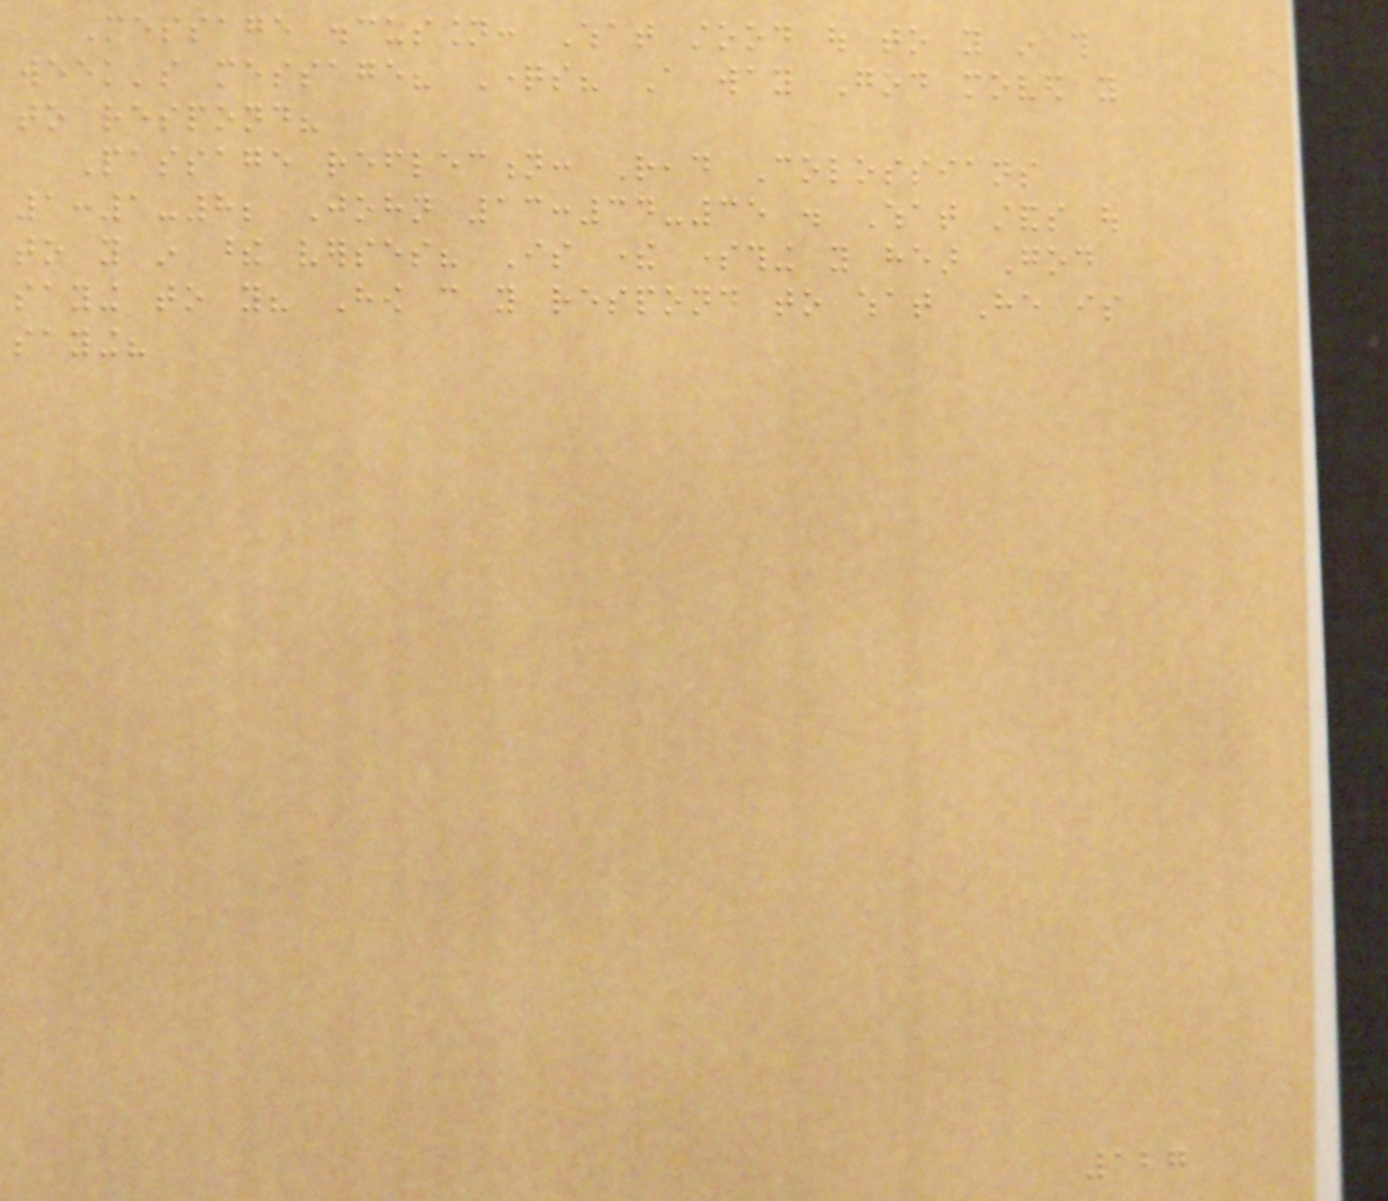Message discussion: What stood out to you in this
week's message? Questions? A way God moved you
to respond?
Passage reflection: Read Colossians
1:1-8; John 13:34-35 . What stands out
to you in these verses? Is there something you hear God
saying to you? How can you respond to what He is
saying?
127
